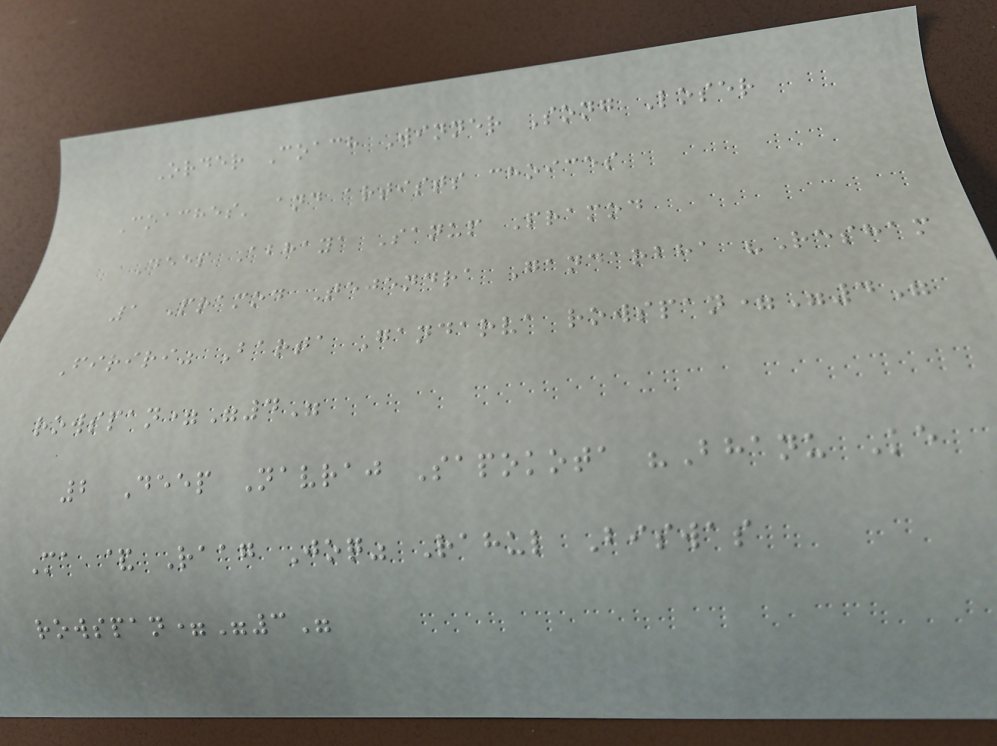Order Coach Winner Song Loser
Coaches' and artists choices
Deep Abhaya Sanup Pramod
1 Pramod Tejendra Gandarbha "Resham
Firiri" Barta Gandarva rowspan="4"
rowspan="4"
2 Deep Navraj Sapokota "Bhanu Ke
Ma & Raag Joq" Rahul Biswas
rowspan="3"
